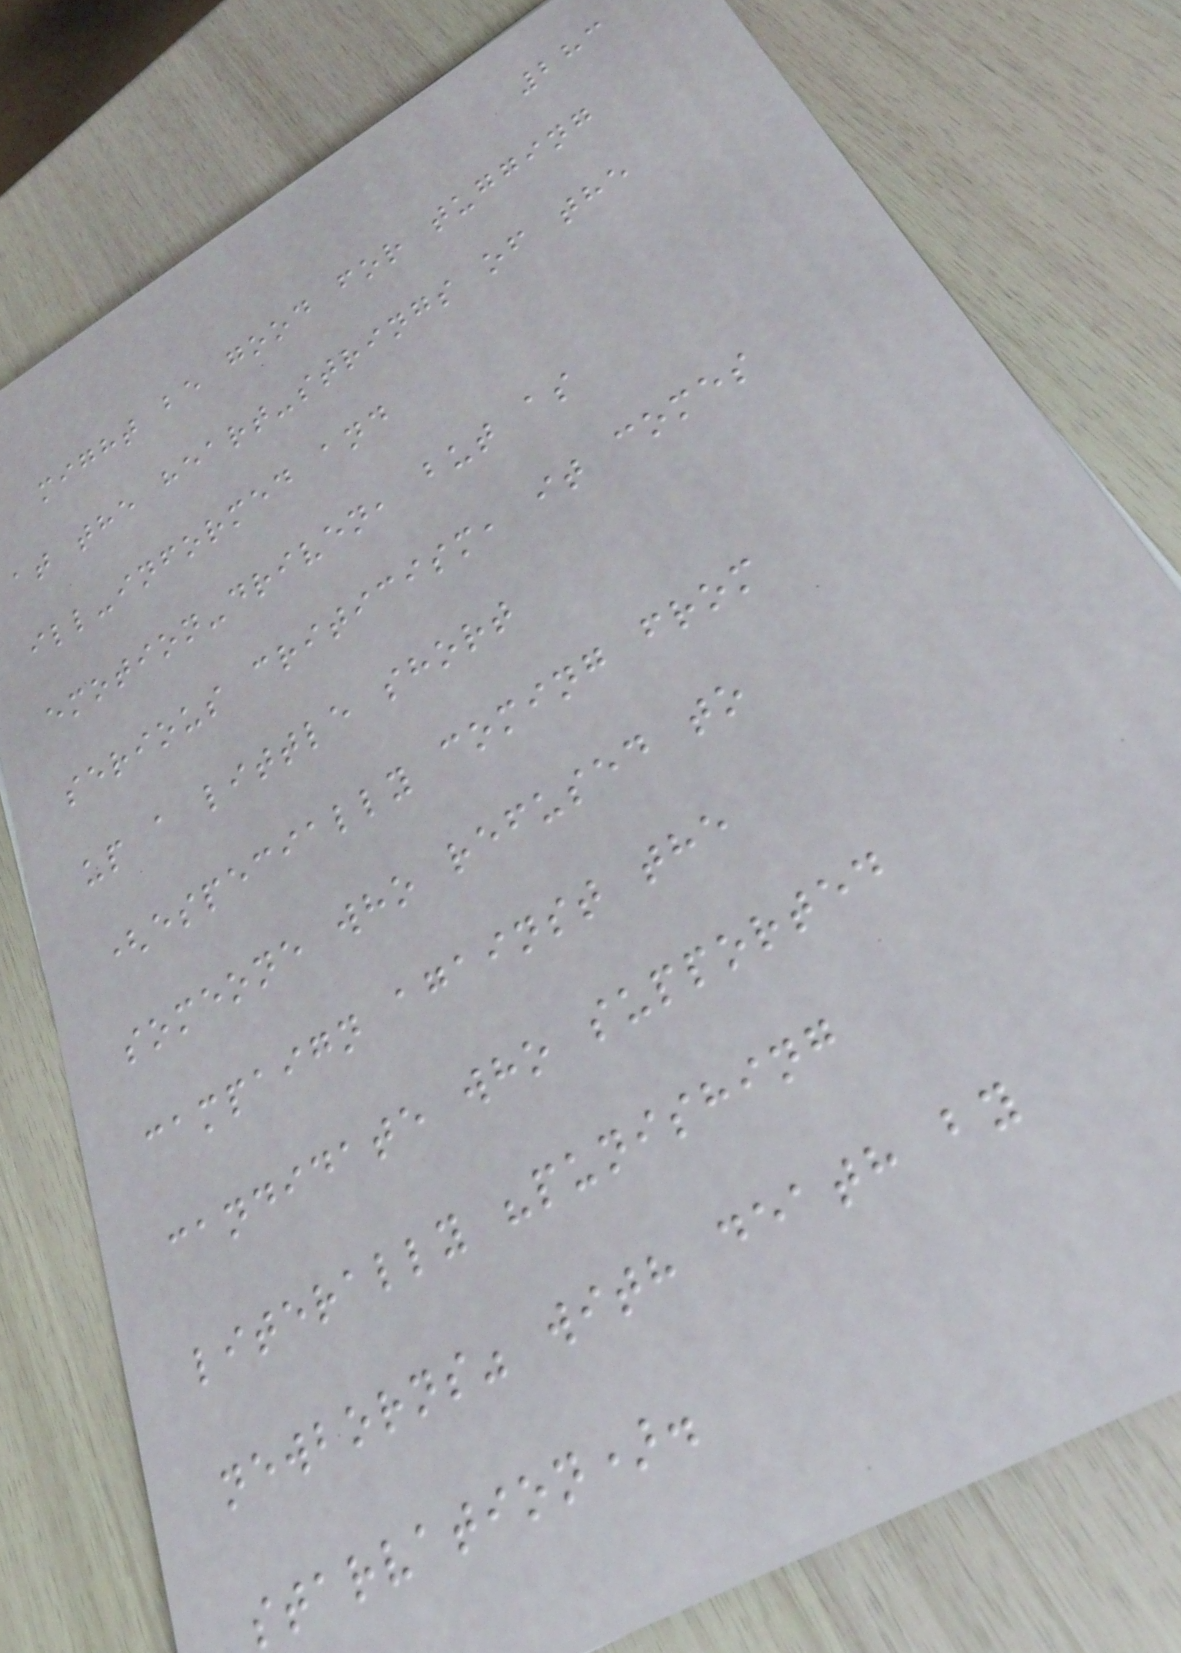283
might be good for tugging
at the heart-strings of the
ill-informed and
emotion-driven, but as
serious criticism, it comes
up a little short
(especially coming from
someone who refused to
campaign against the
candidate who supported
literally "punishing
newborns" with death by
starvation).
